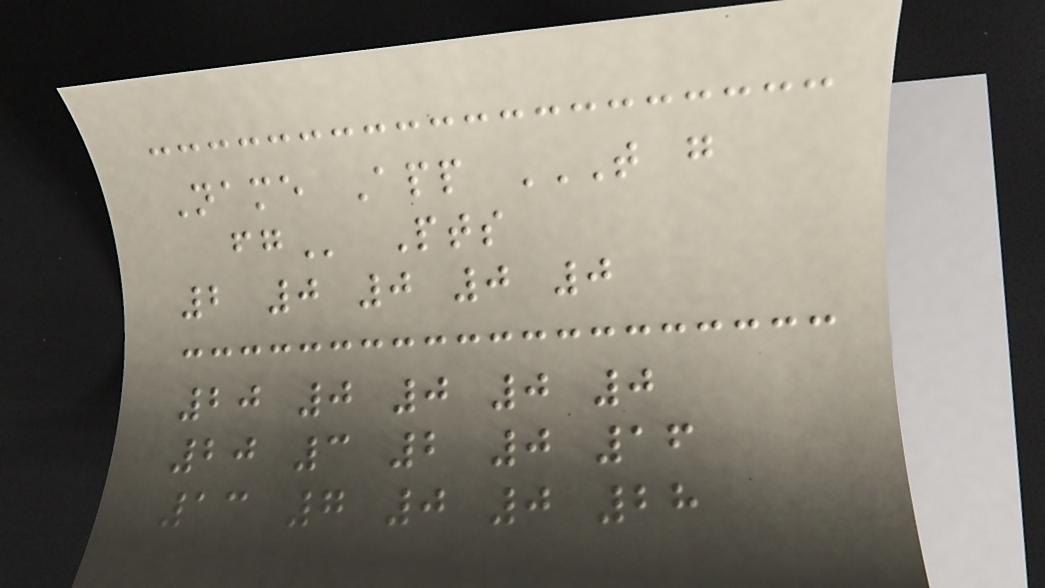Name App T G
FG Pts
2 0 0 0 0
20 0 0 0 0
20 3 2 0 16
13 7 0 0 28
